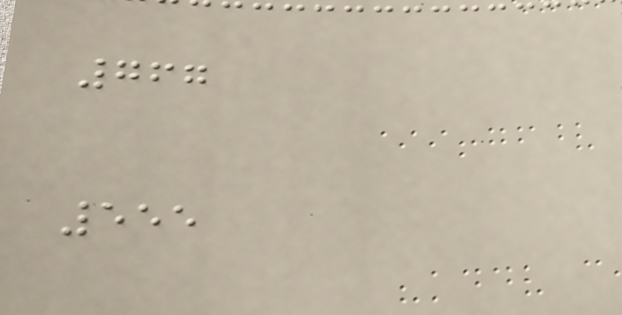767
555
